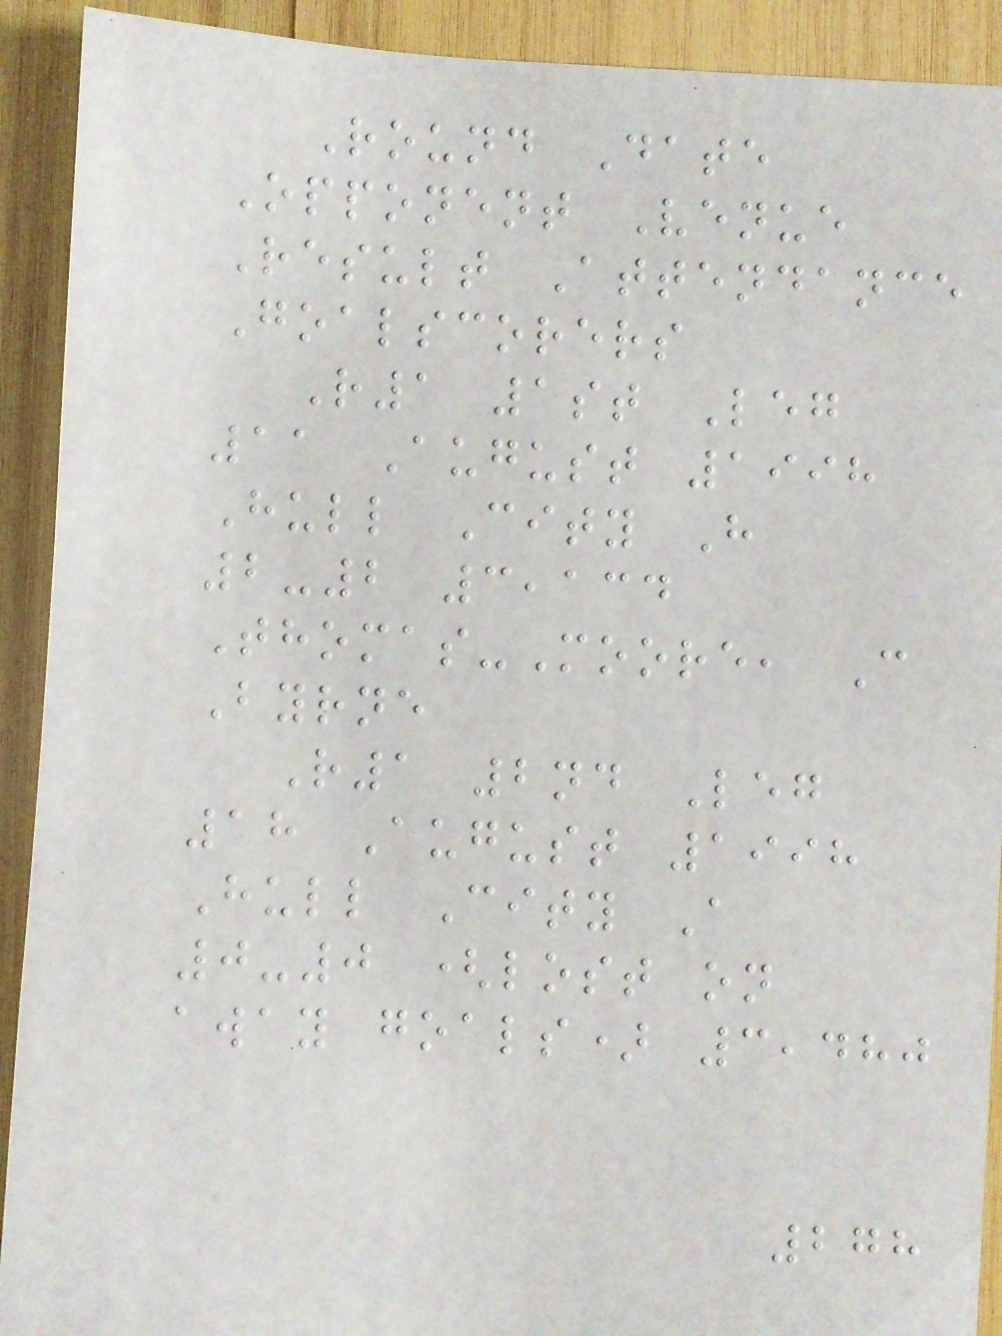Round Date
Opponent Venue
Result Attendance
Goalscorers
R1 1st Leg
11 August 1998
Hull City H
2-2 3,134
Thomas-Moore, C
Byrne
R1 2nd Leg
18 August 1998
Hull City A
0-0 (lost on
away goals) 3,480
278
